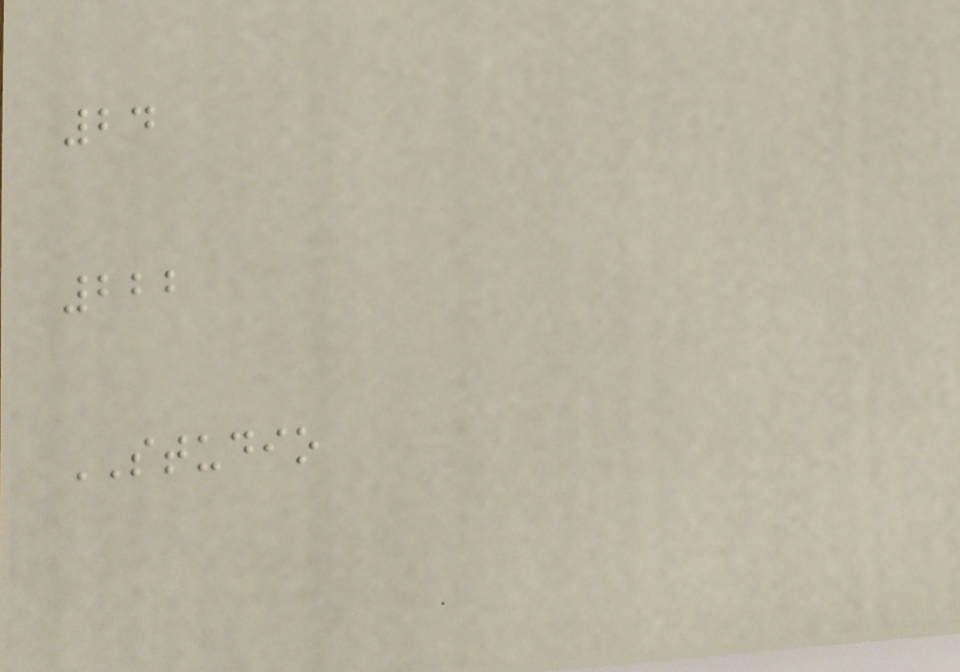24
222
STUDIO
